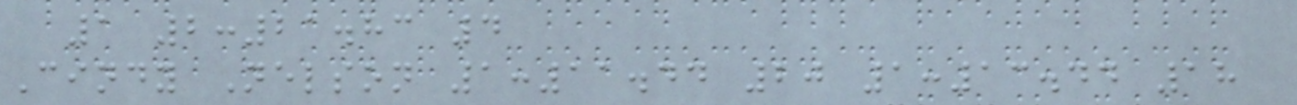1 2:21.83 4
Cindy Nelson 1:11.44 20 1:13.44 18
